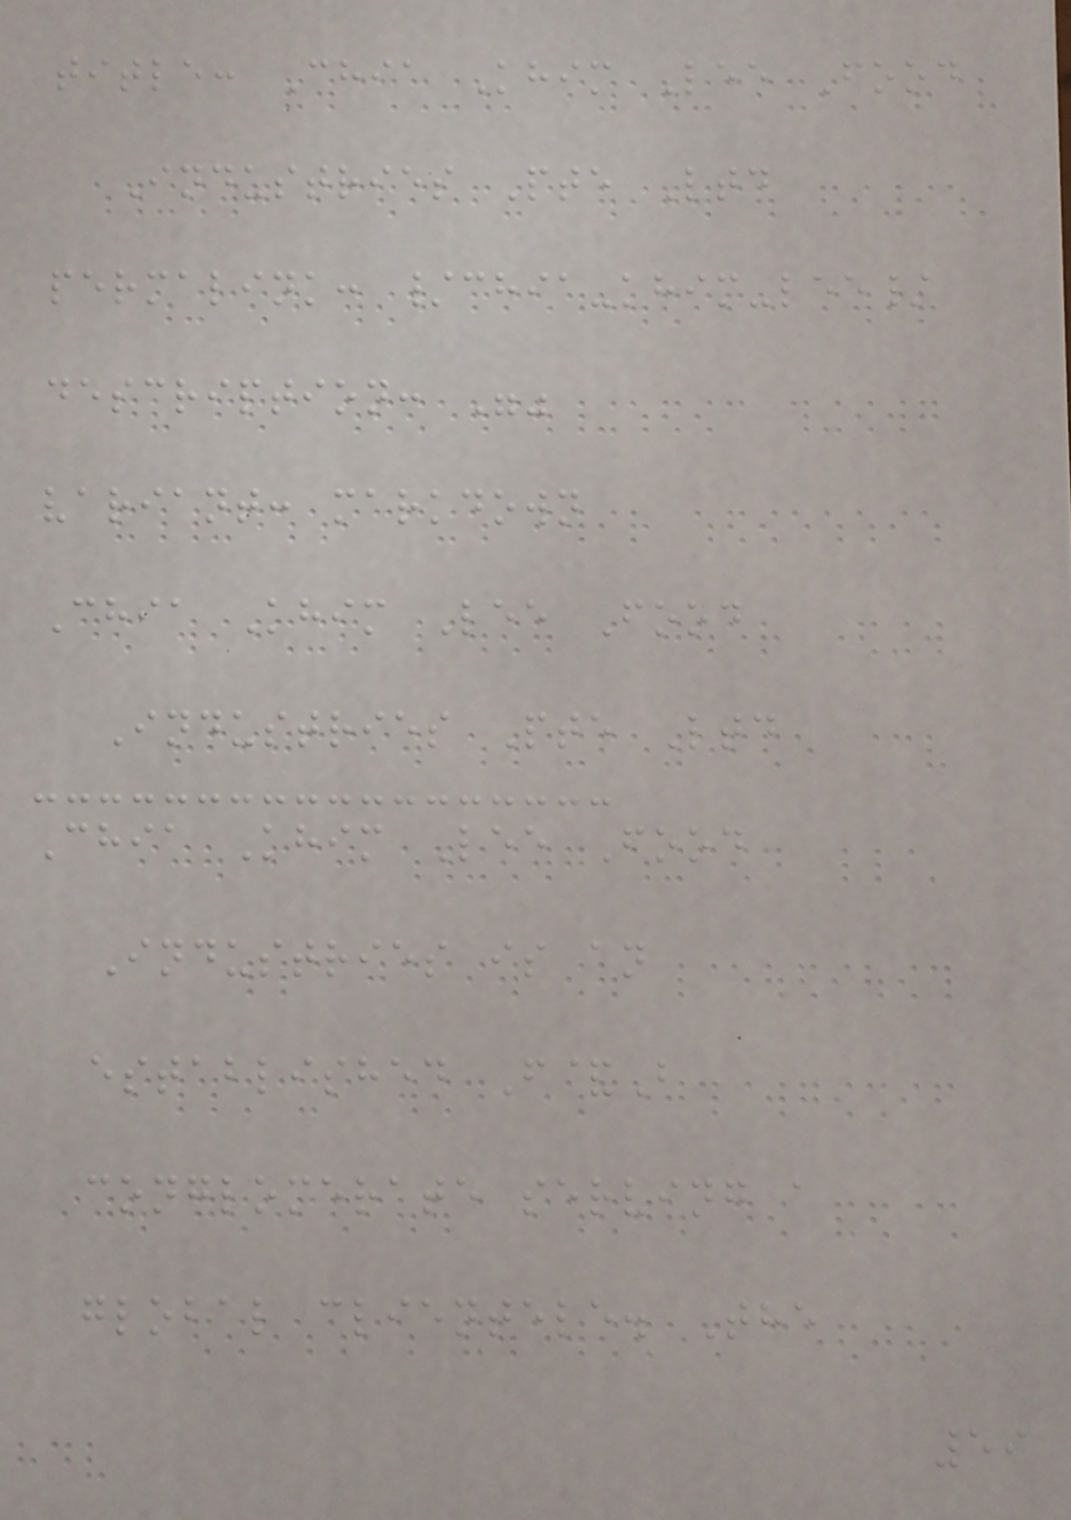title: Chia Khim Lee Food
Industries Pte Ltd
permalink: /chia-khim-lee/
description: ""
variant: markdown
Chia Khim Lee Food
Industries Pte Ltd
Chia Khim Lee Food
Industries is an
established F&B
conglomerate serving a
global clientele. The
59
